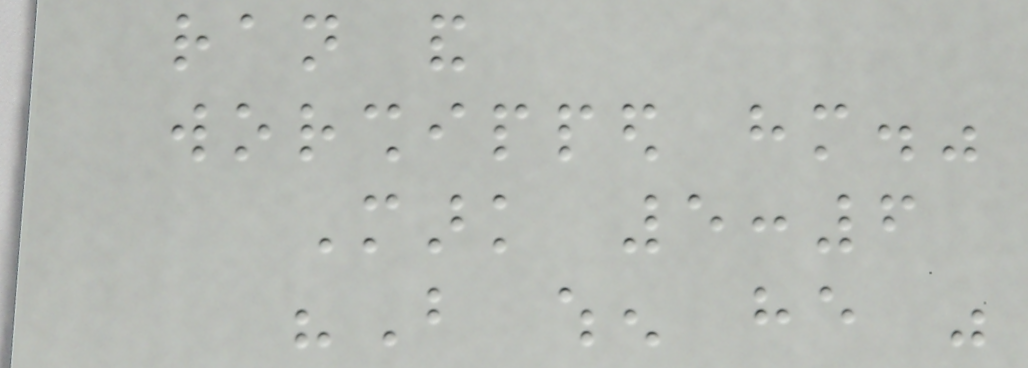ran and
worshipped him."
Mark 5:6
"But when he was
